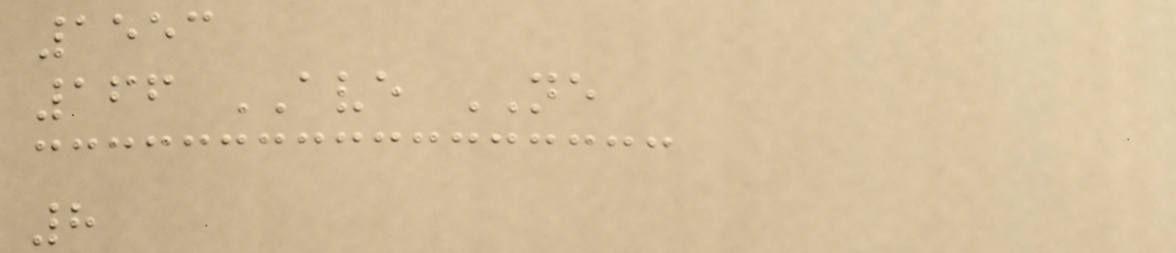1553
166 AVE NE
8
